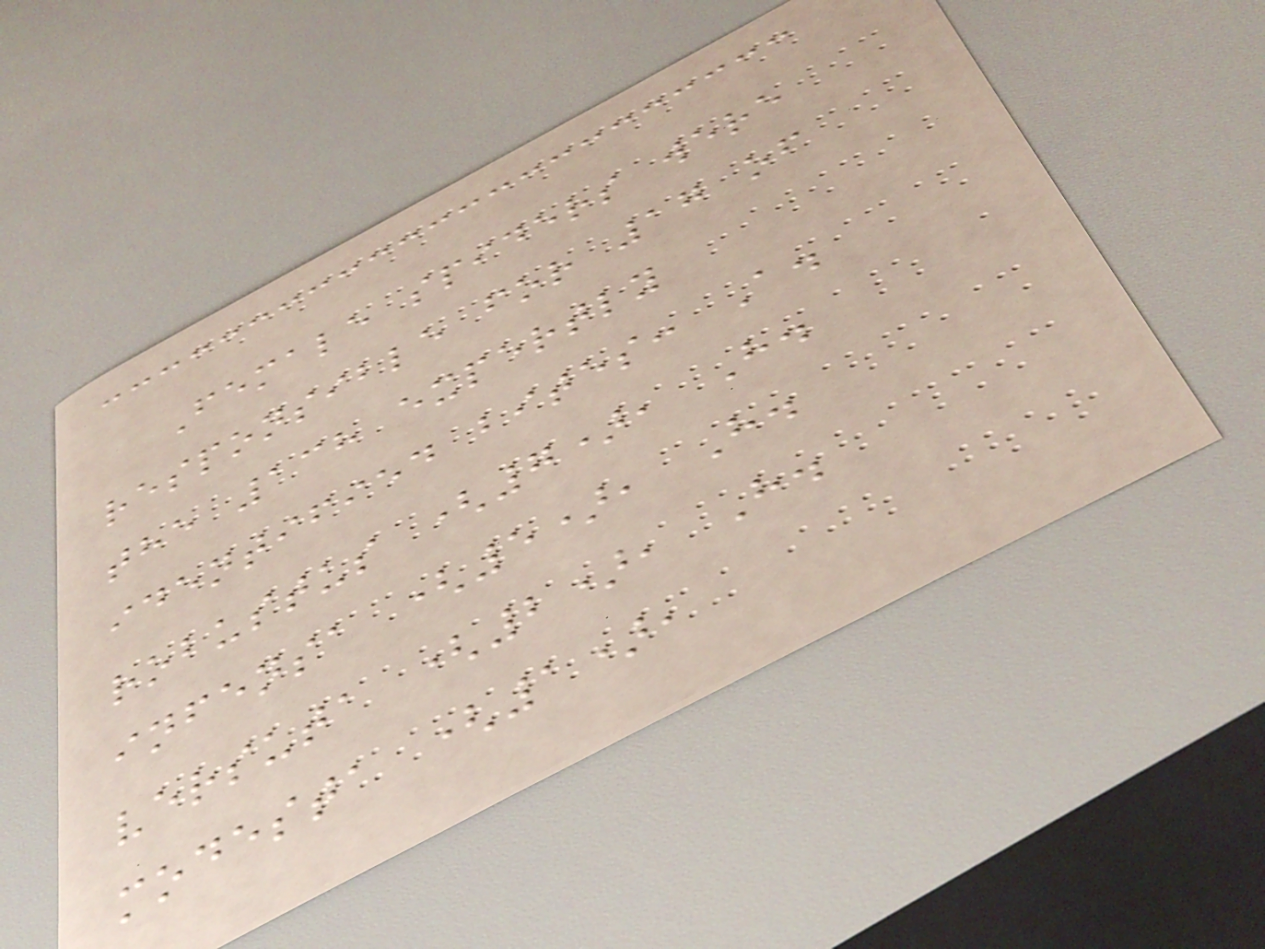Female spiders were
responsible for 17 of
the 138 expertly
identified bites: A.
robustus (7), H.
infensa (5), H.
versuta (2), H.
modesta (1),
